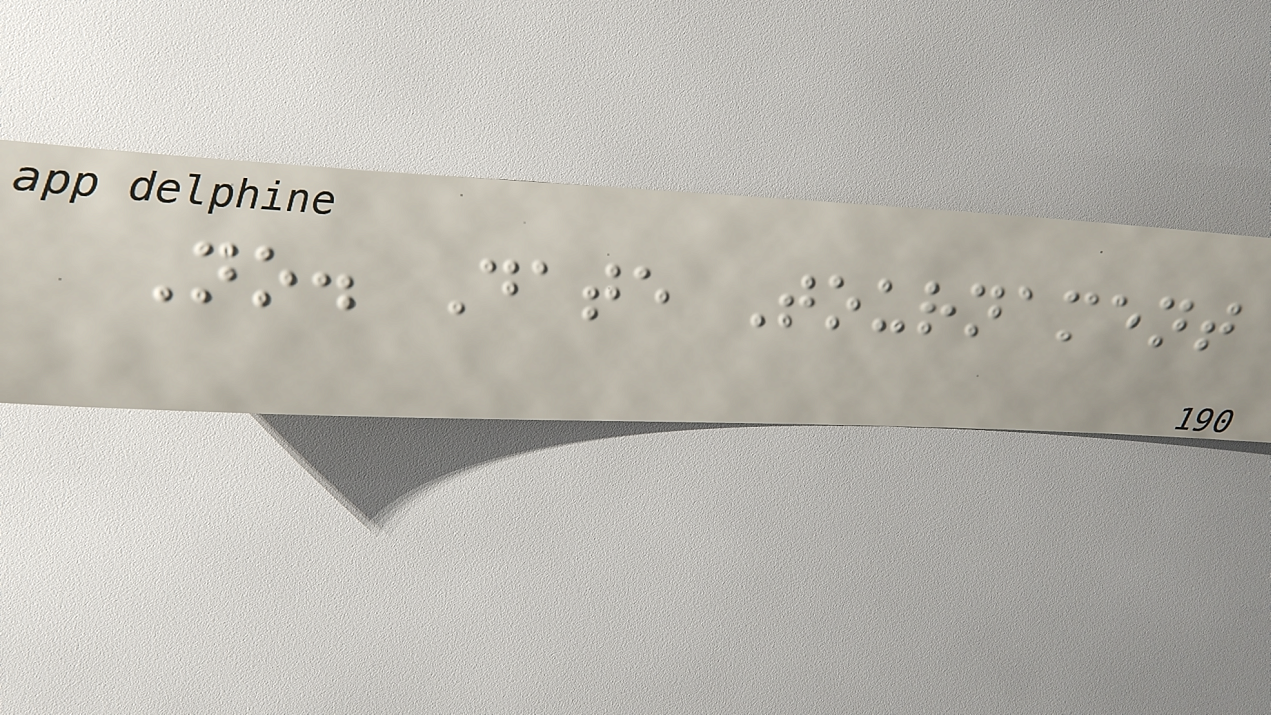No. Date Tournament
